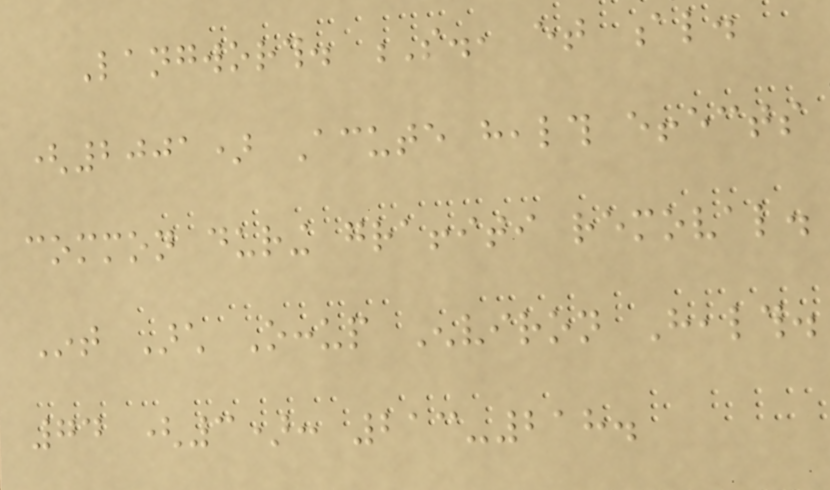Langworth. S., et al.
(2001) Acute health effects
common during graffiti removal.
Int Arch Occup Environ Health.
74 (3): 213-218.
